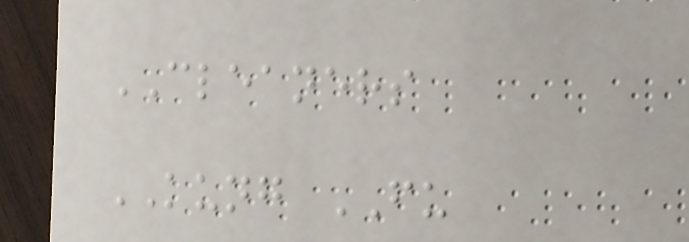CLEANERS
KUNG FU
